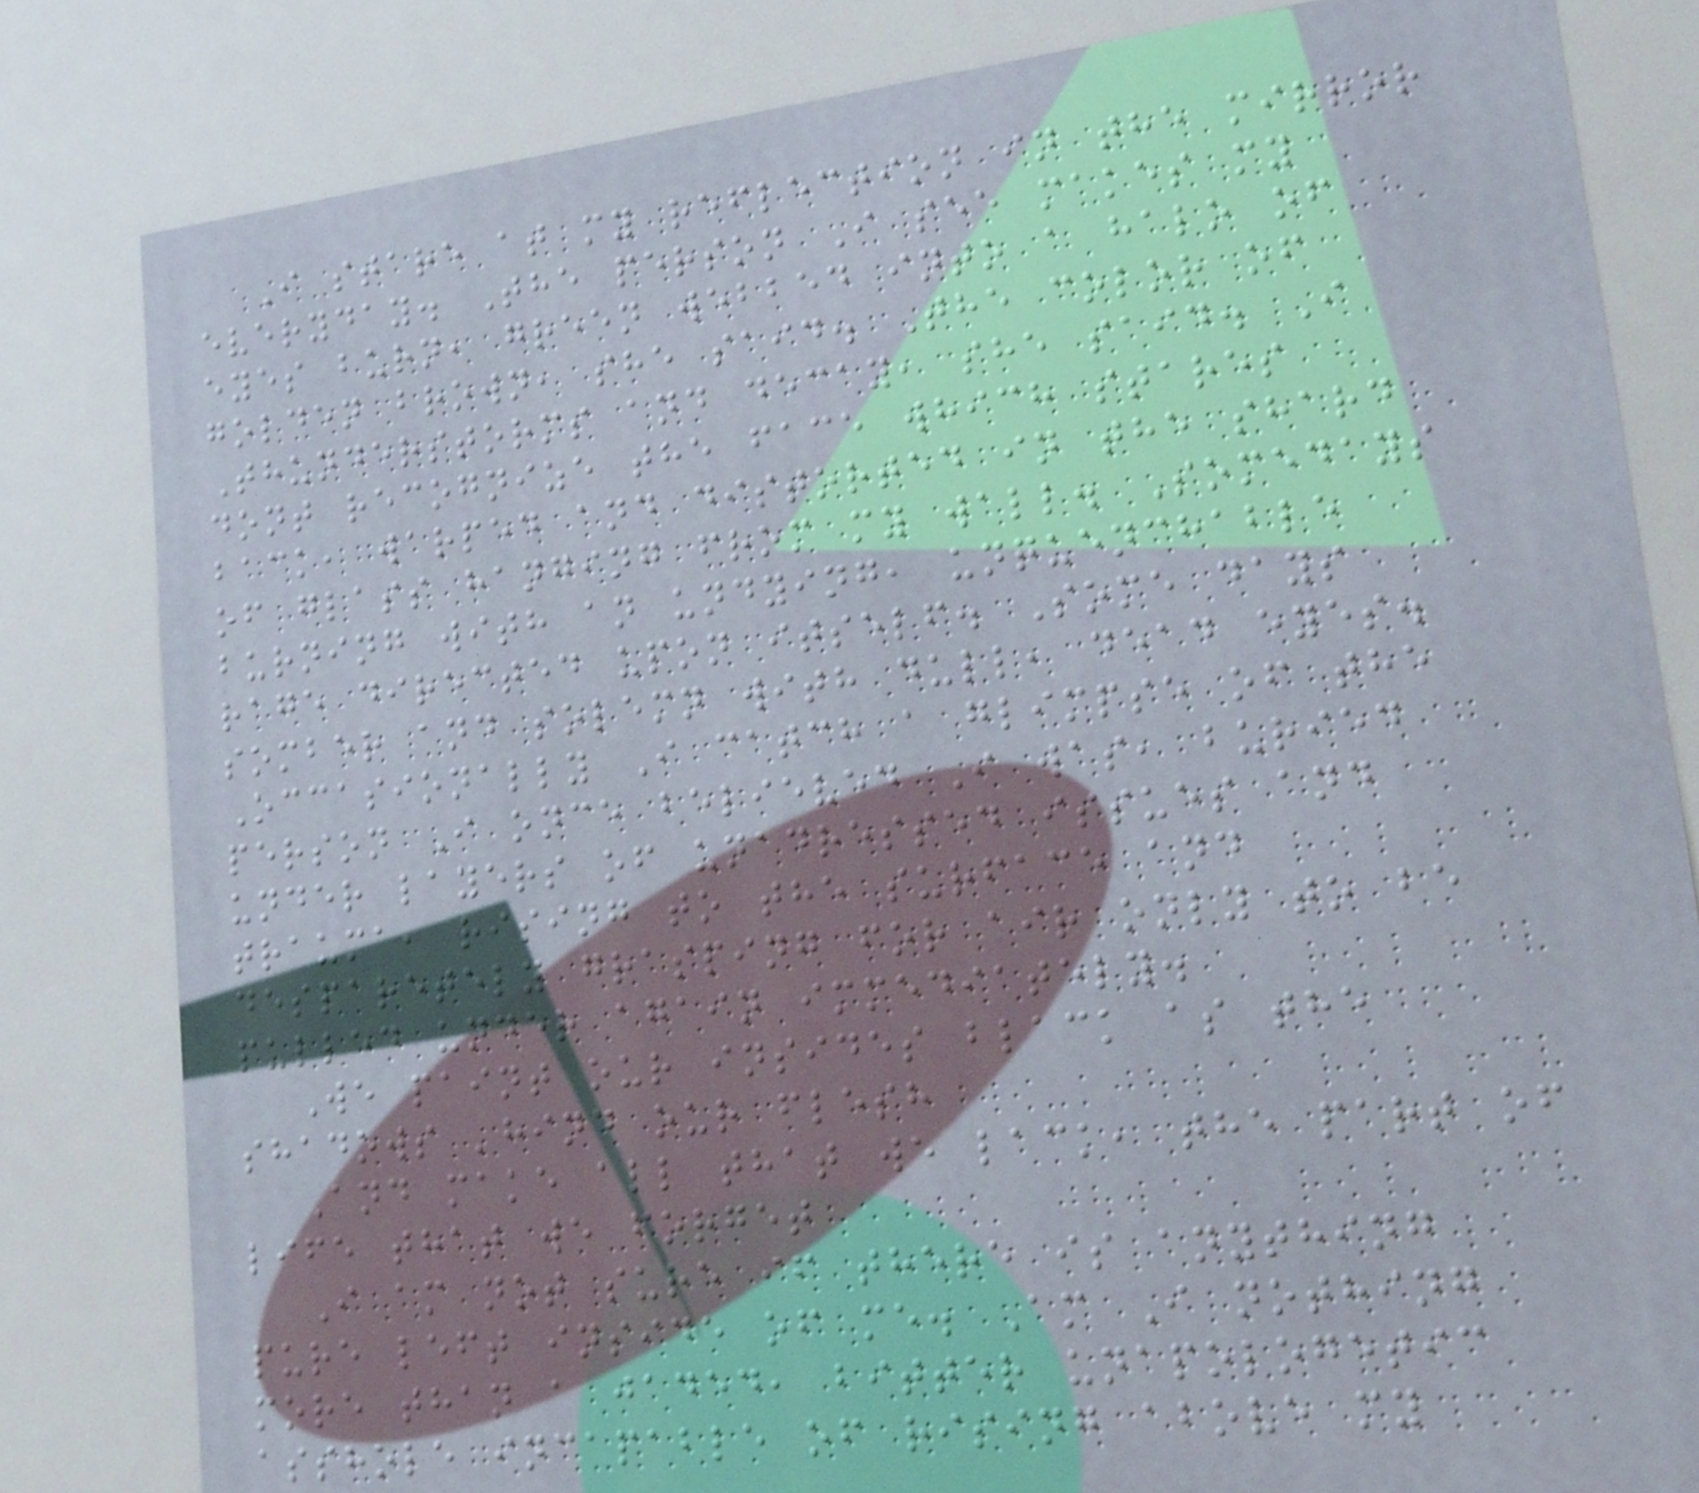I stare at my reflection in the mirror
everyday. The person I see makes my
eyes burn, green webbed into a halo of
golden brown, she said. The color of
Thunderstorms and decay, she said. I
dont recognize the face which stares
back, warped and distorted in the shard
of glass hanging from my wall. Somedays
burning with an undying, unquenchable
rage directed upon itself. Some days
somber and solemn with dull, dead eyes.
Occasionally I catch a glimpse of the
person I once believed I was, buried
under layers of unadressed issues and
trauma, rising to the surface and
desparetely grasping for air only to be
pulled under again immediately.
We paint our insides black as the
shadows 'hind our flesh
And make all that we lack, the part of
life that we forget
I am not sure if there is anything
pure left inside of me. Am I nothing
more than a jaded, bitter unapologetic
asshole incapable of rising above my
